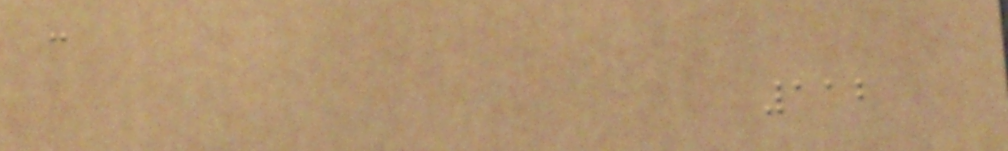:
112
